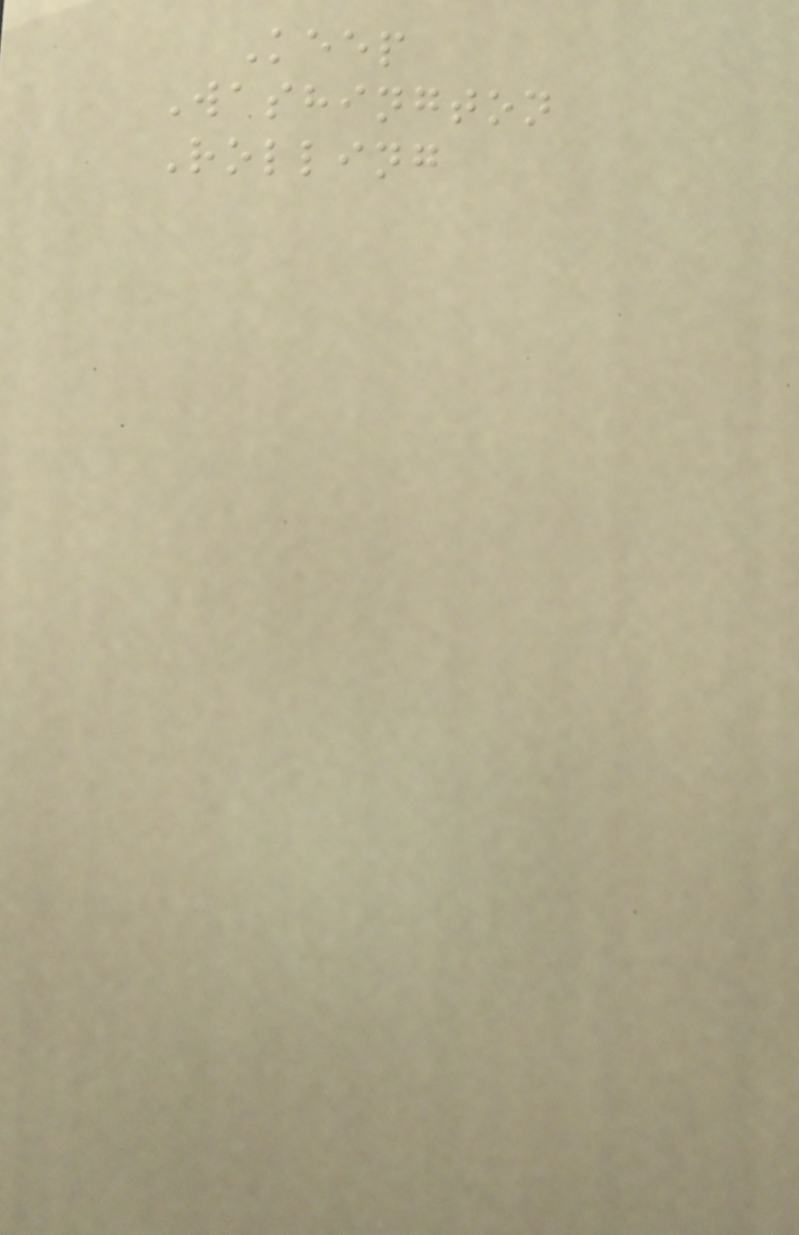Keep
Washington
Rolling
